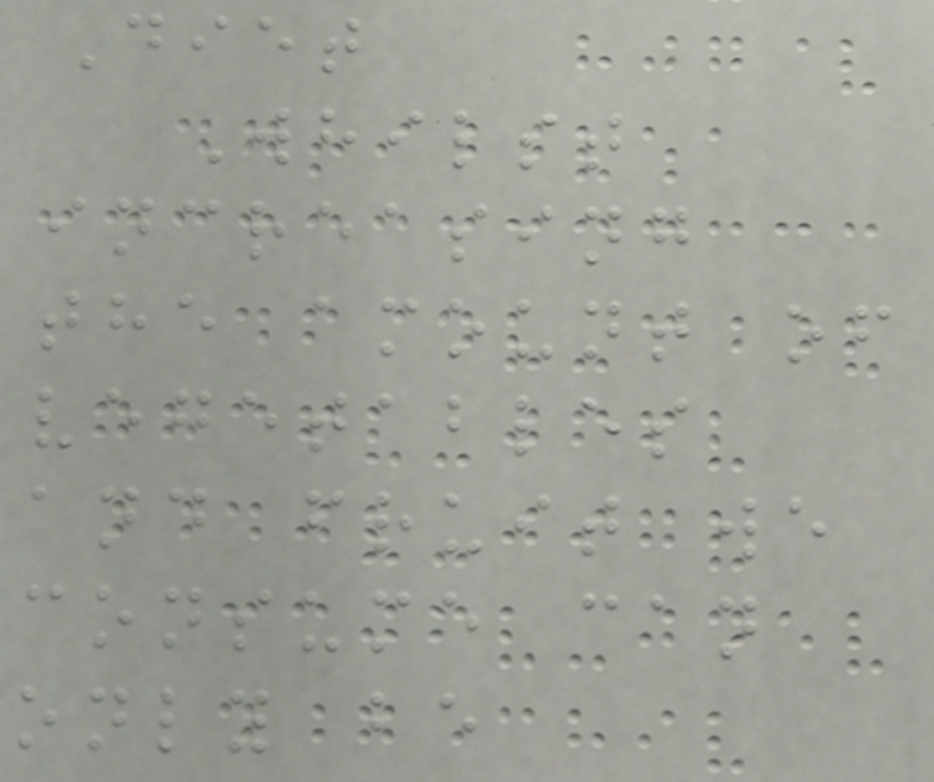Diet
Whilst
increasing
the amount of
vegetables
and fruit we
consume can
only be
